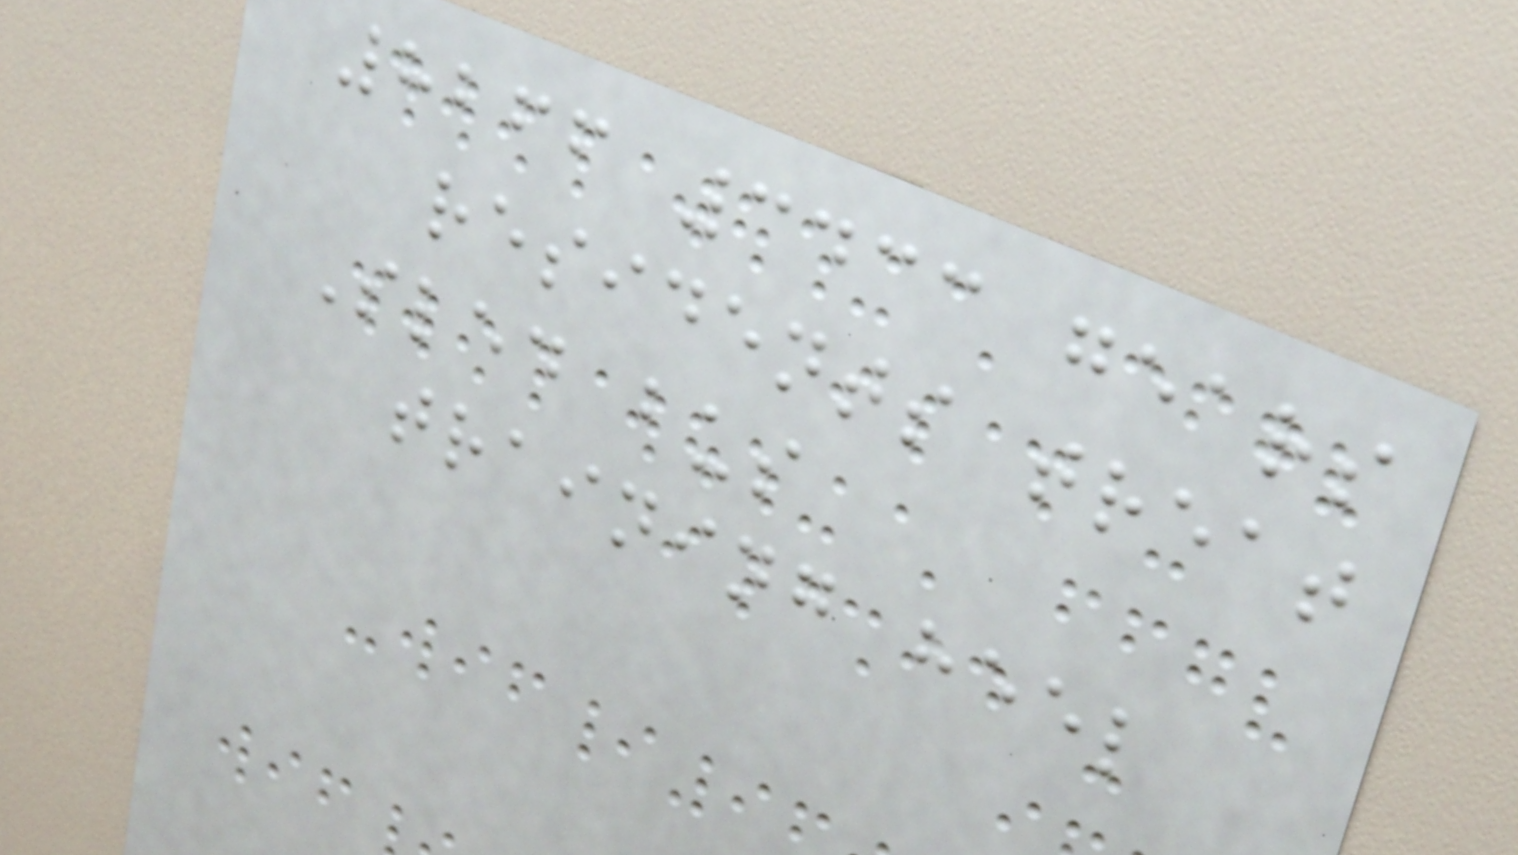8266 3433 gears
residents treat
Sled bus
training heel
